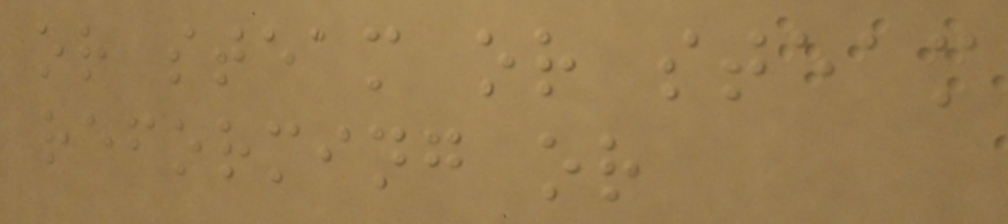or steam or steam
reforming or
